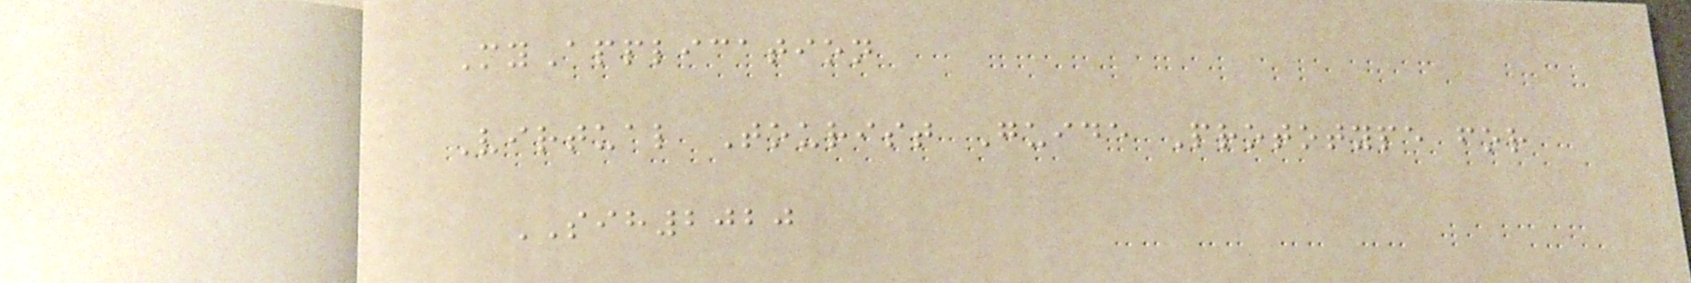MyApplication
Virtual Tourist Guide Prototype for
SIH2020
